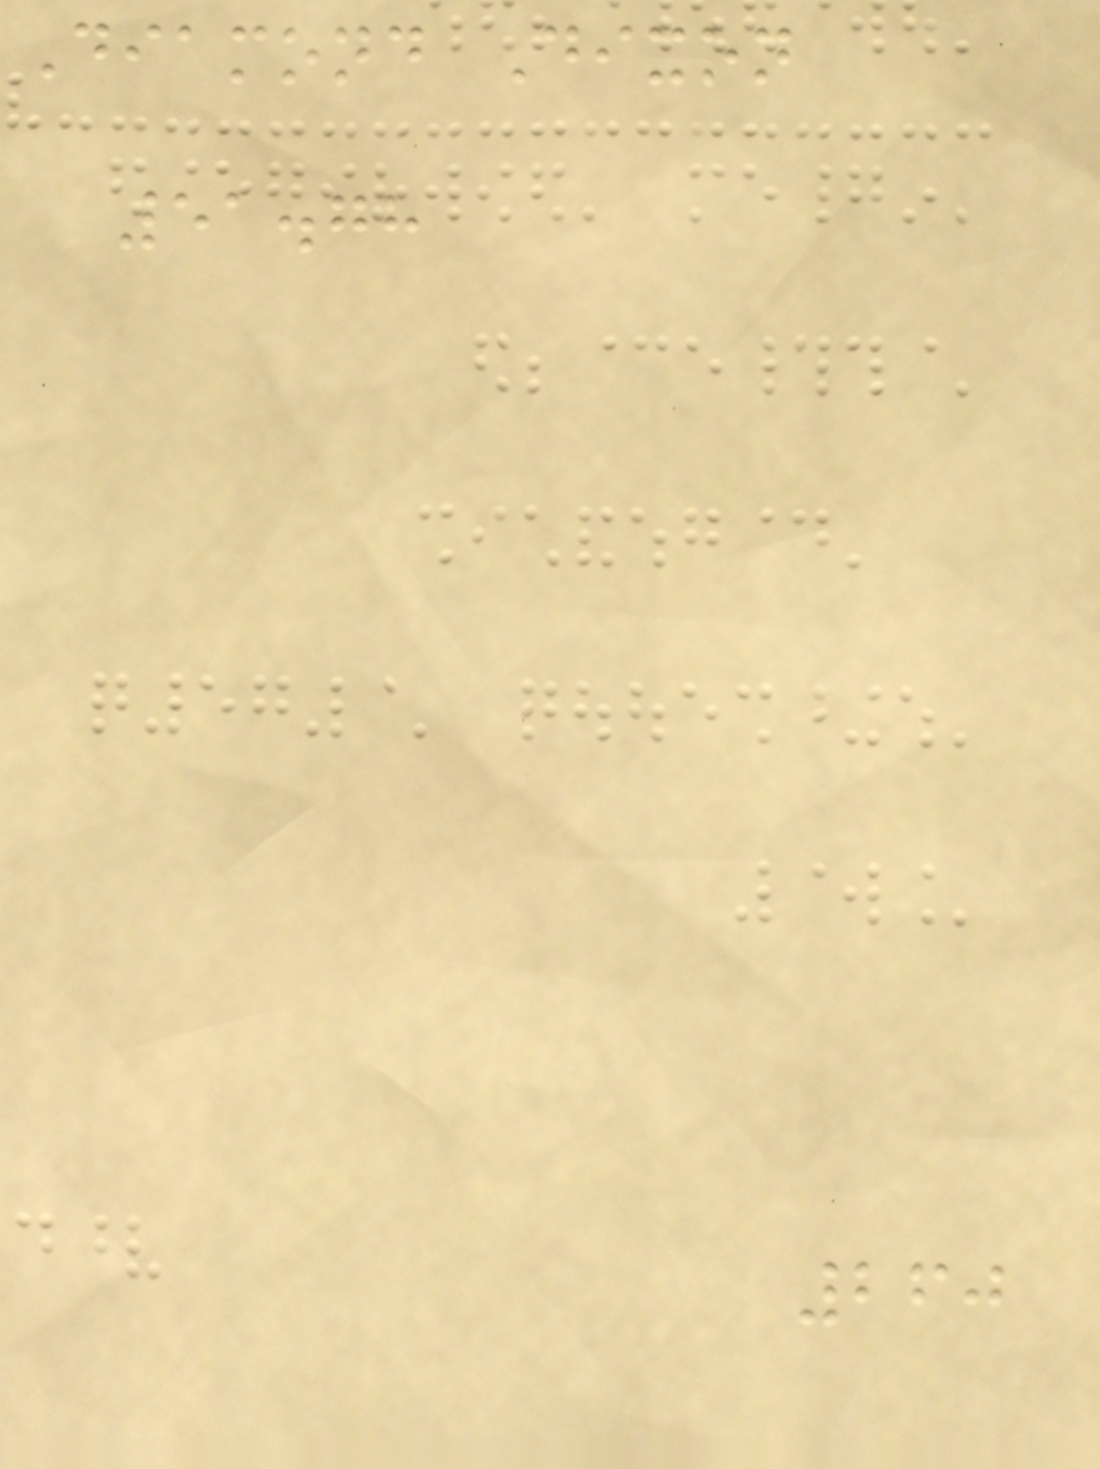Diamond Dixon
51.78
260
